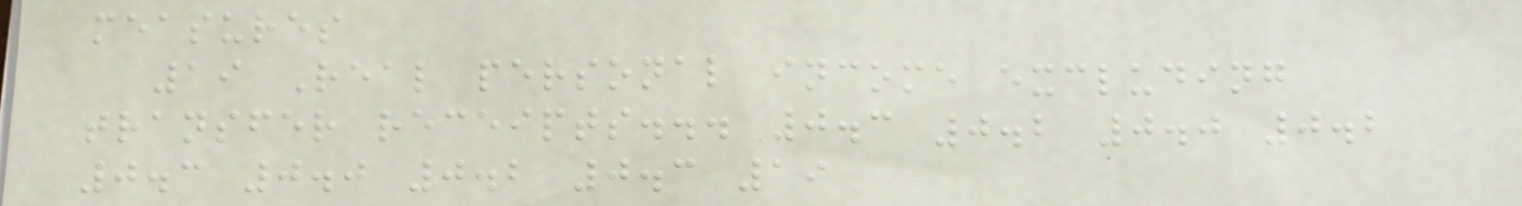measures
19 Real personal income excluding
transfer receipts... 0.3 0.2 0.0 0.2
0.3 0.0 0.2 0.3 19
